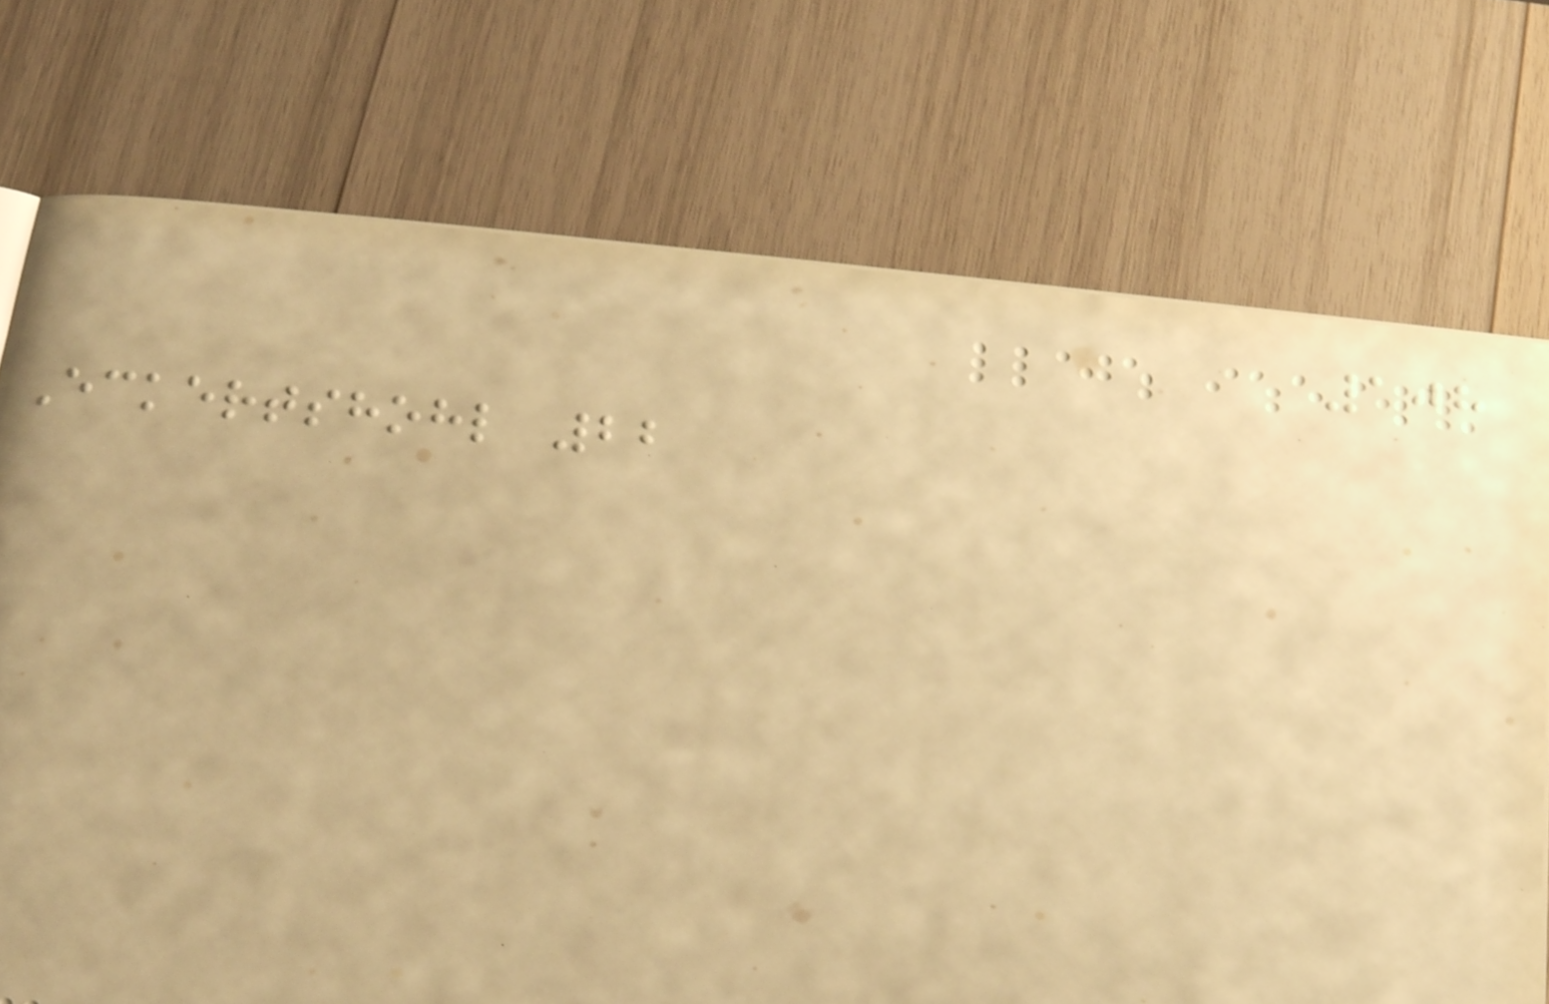108
Eckertshohl 22
